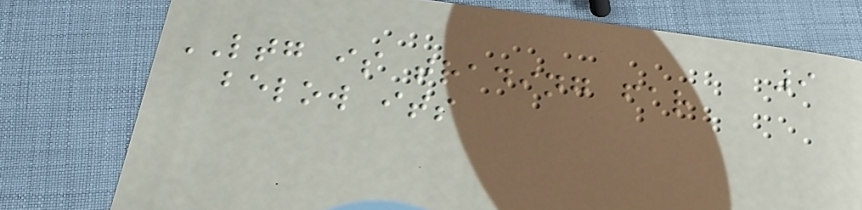9
LTG is trading far
below its
